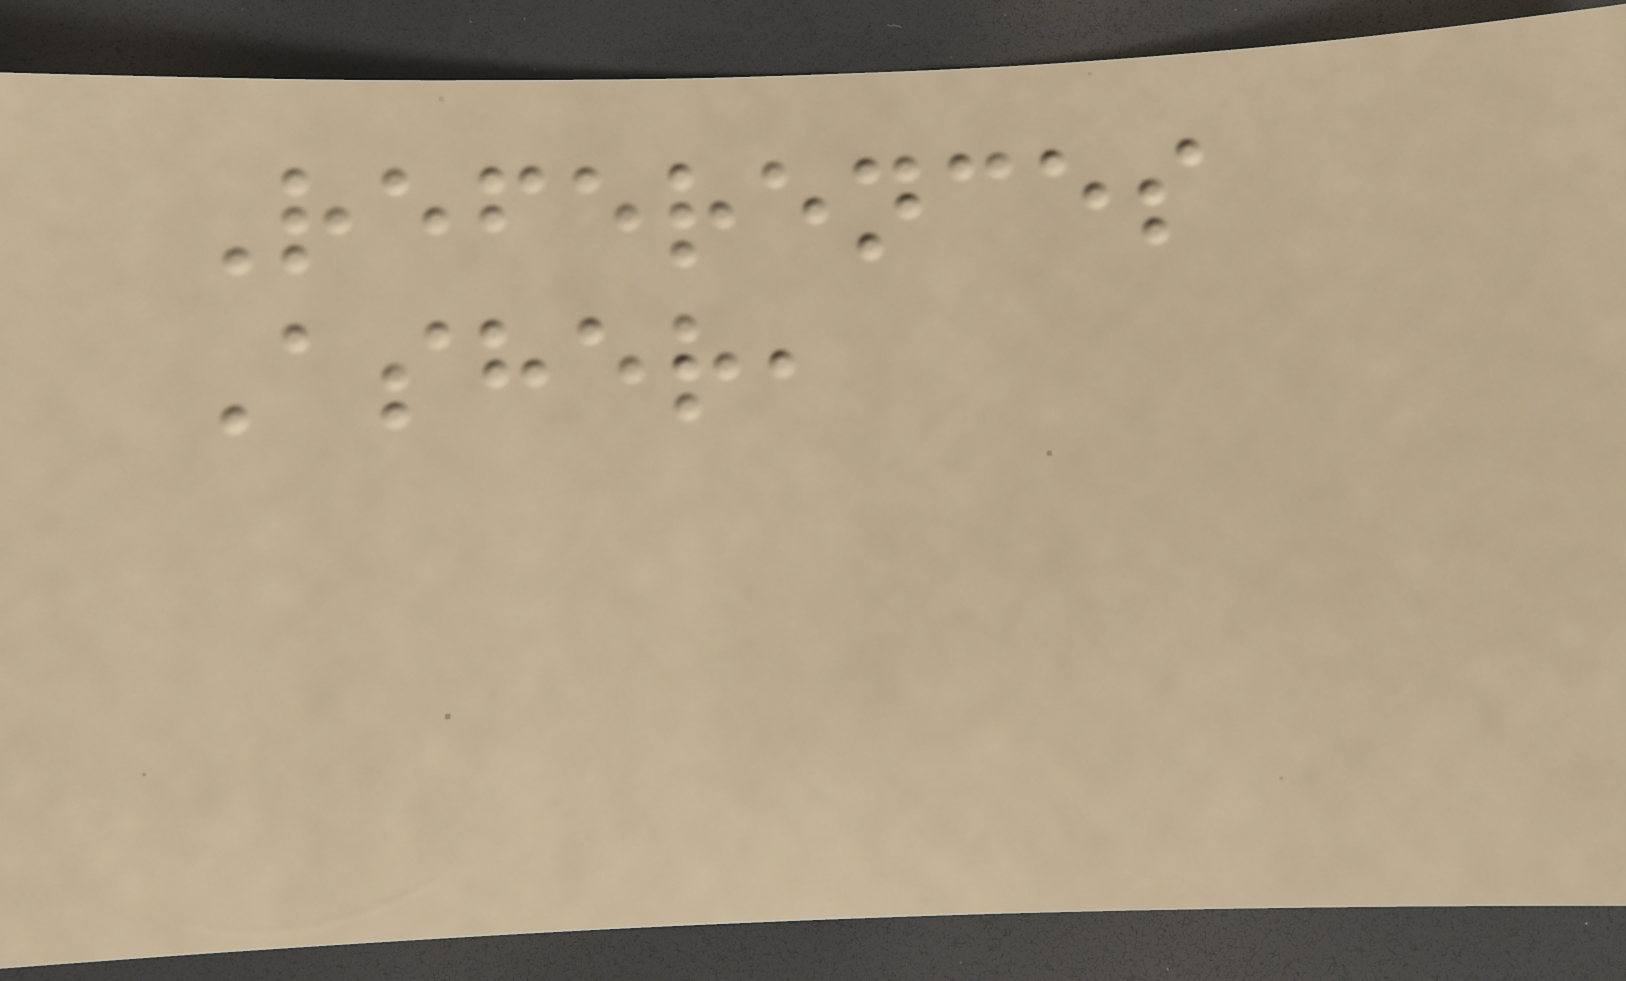References
Asher,
